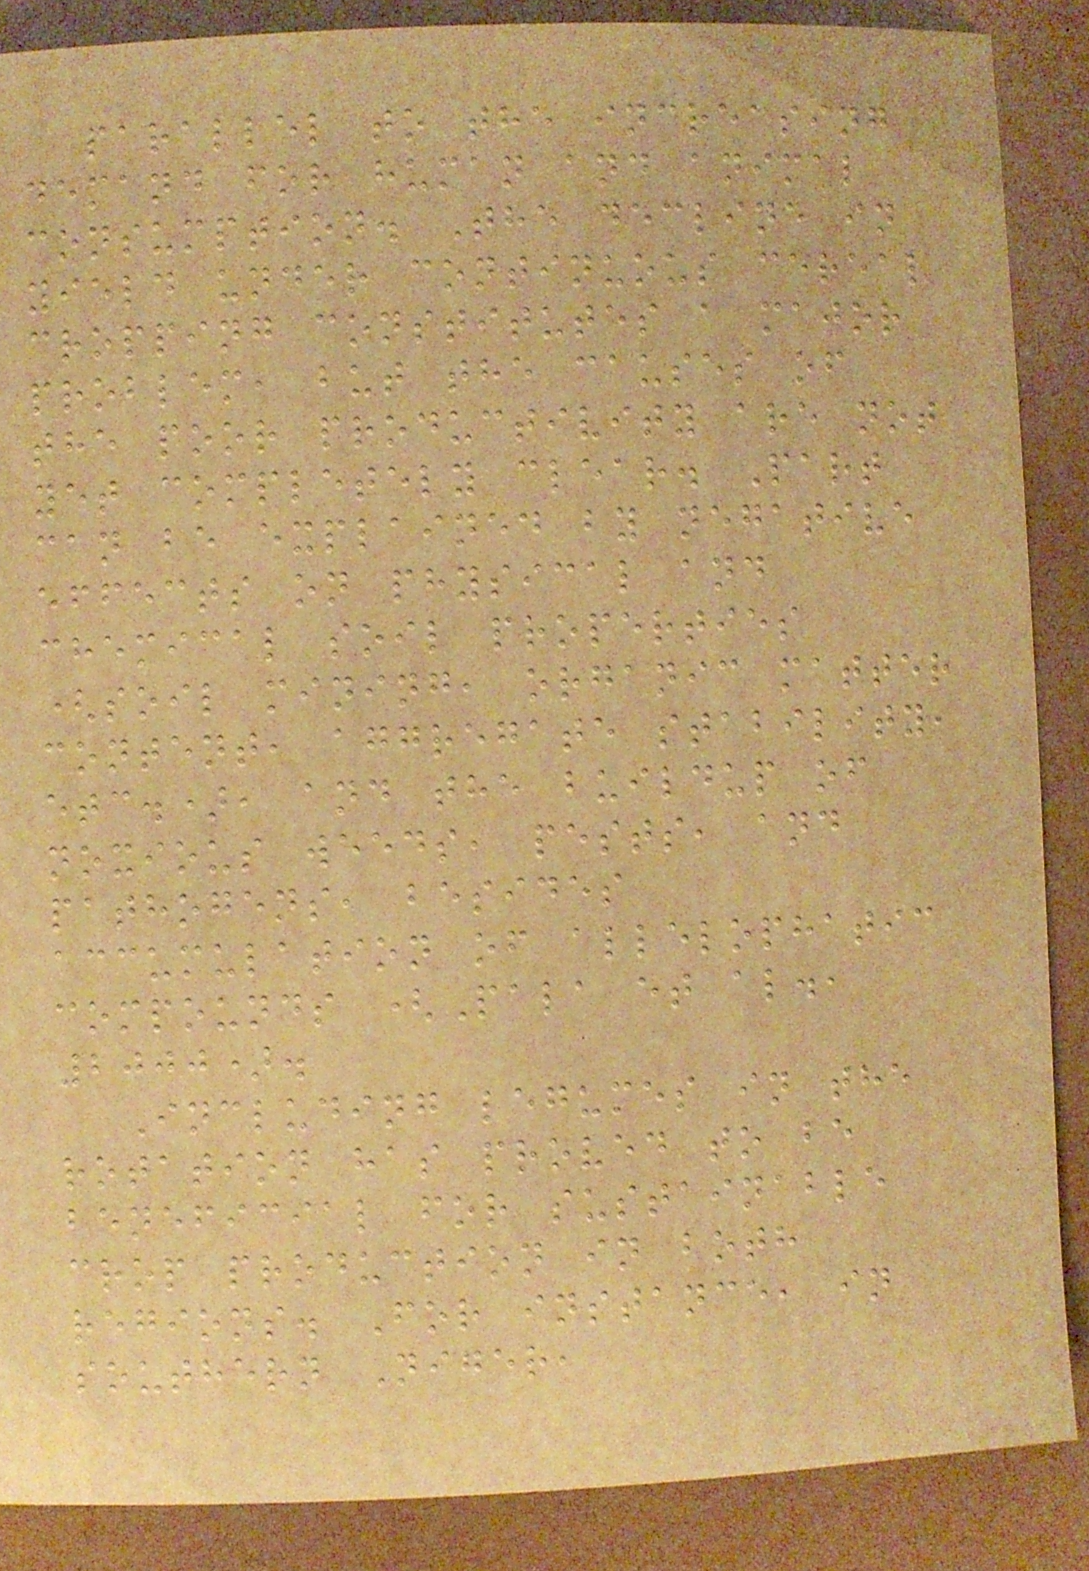parallel to the increasing
demand for human and animal
consumption. The decline in
yield under continuous cereal
cropping constitutes a major
problem, but the causes of
the poor productivity are not
yet completely clear. Part
can be explained by negative
effects on physical and
chemical soil properties
(soil mining, organic matter
content, aggregate stability,
etc.), and the buildup of
noxious weeds, pests, and
pathogens, besides
accumulation of allelophatic
compounds (Pala et al.,
2000).
Including legumes in the
rotation has proved to be
beneficial for sustainable
crop production in both
regions. For instance, in
southern Niger,
